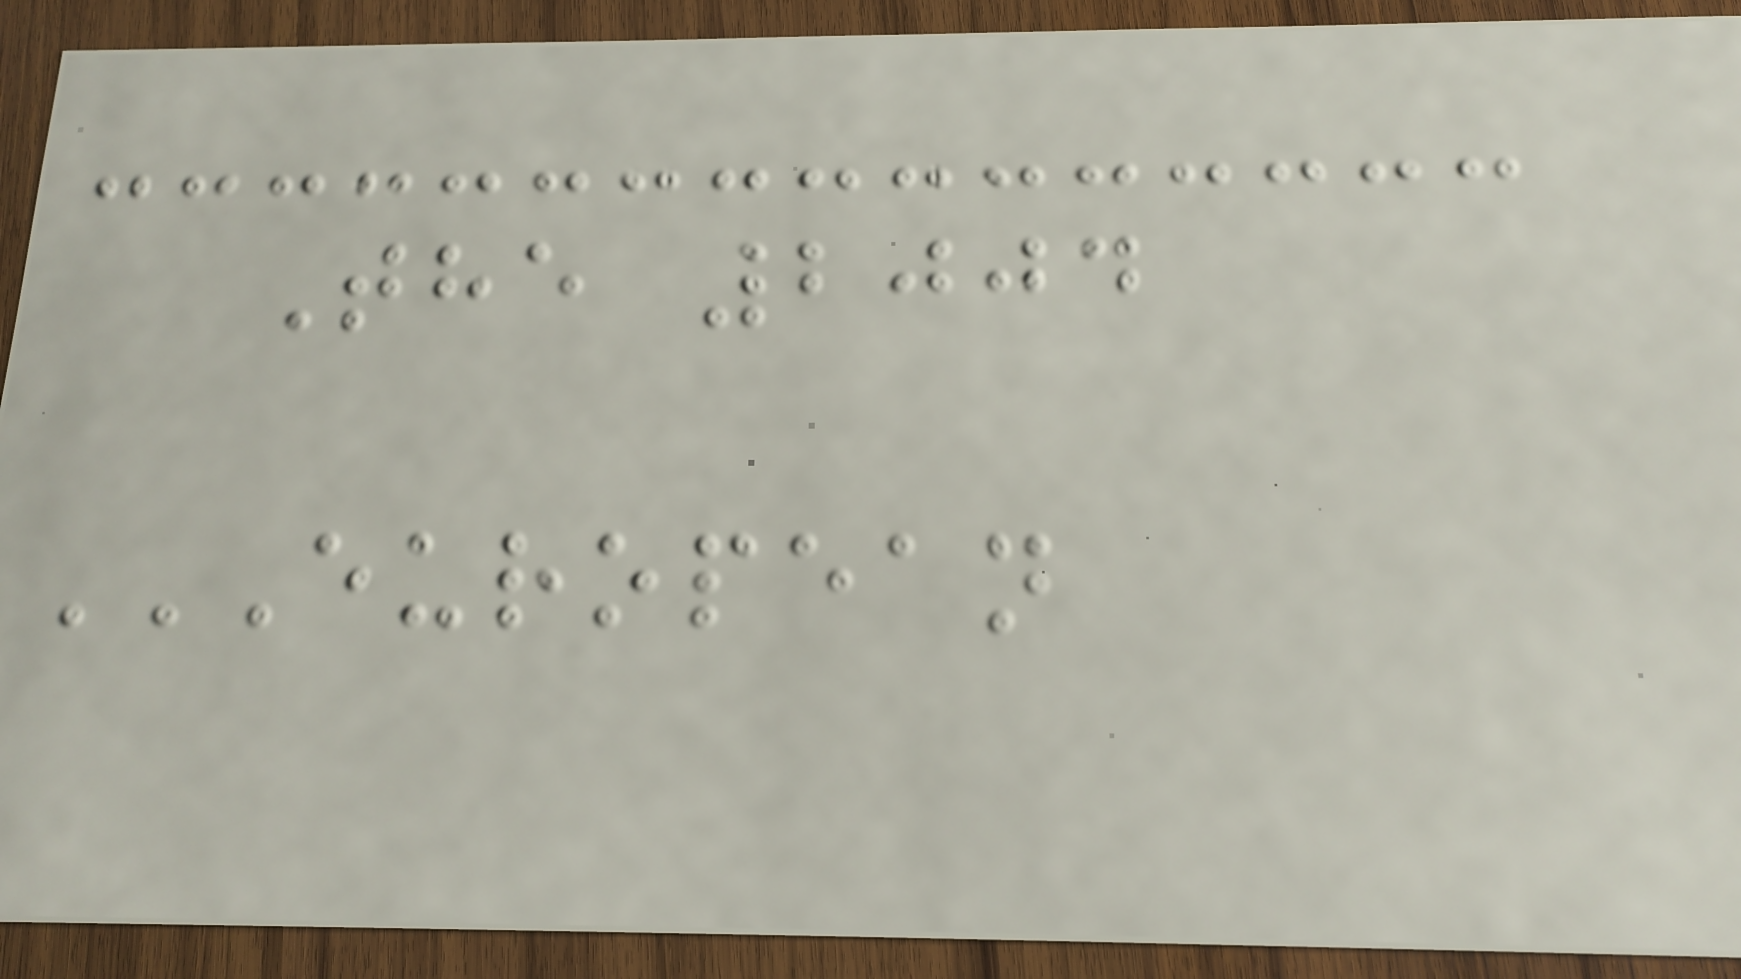The 2004
EUROPEAN
